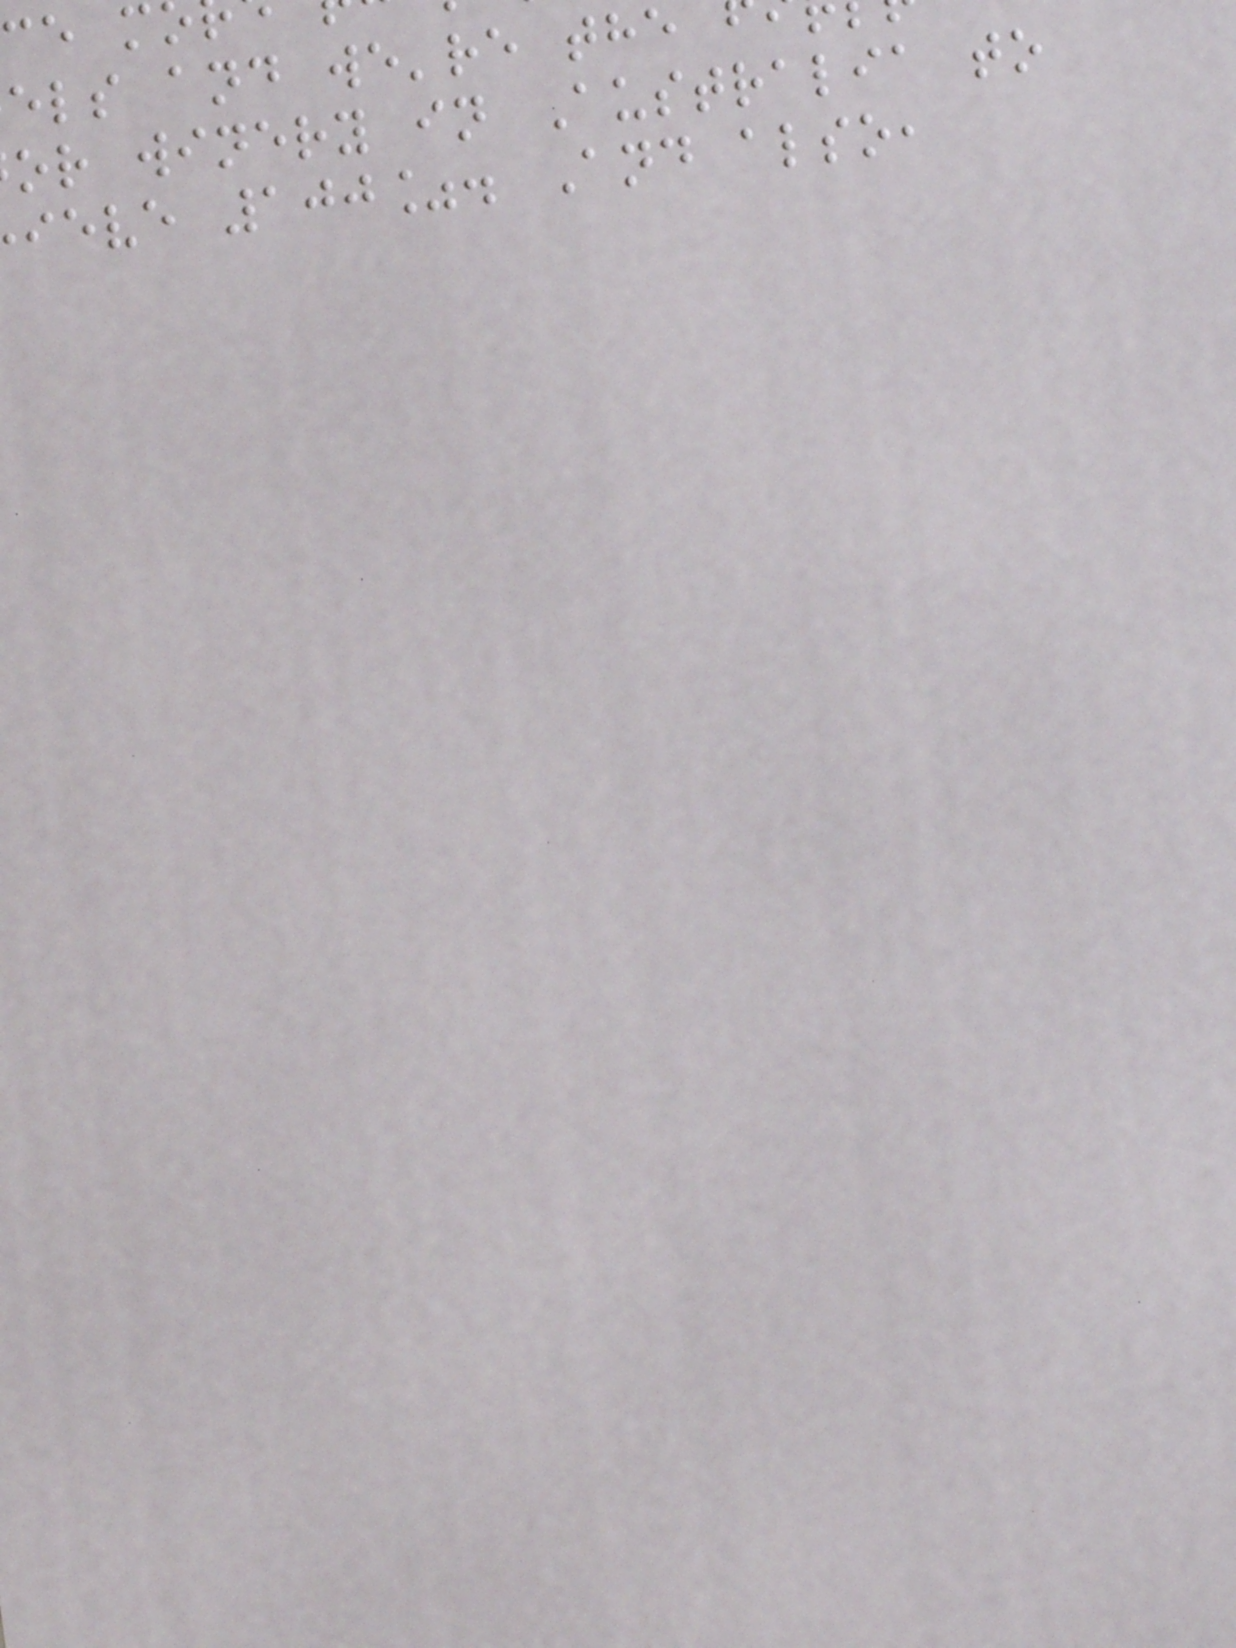els and we're the
or winery in Australia to
ieve 100%. And also,
